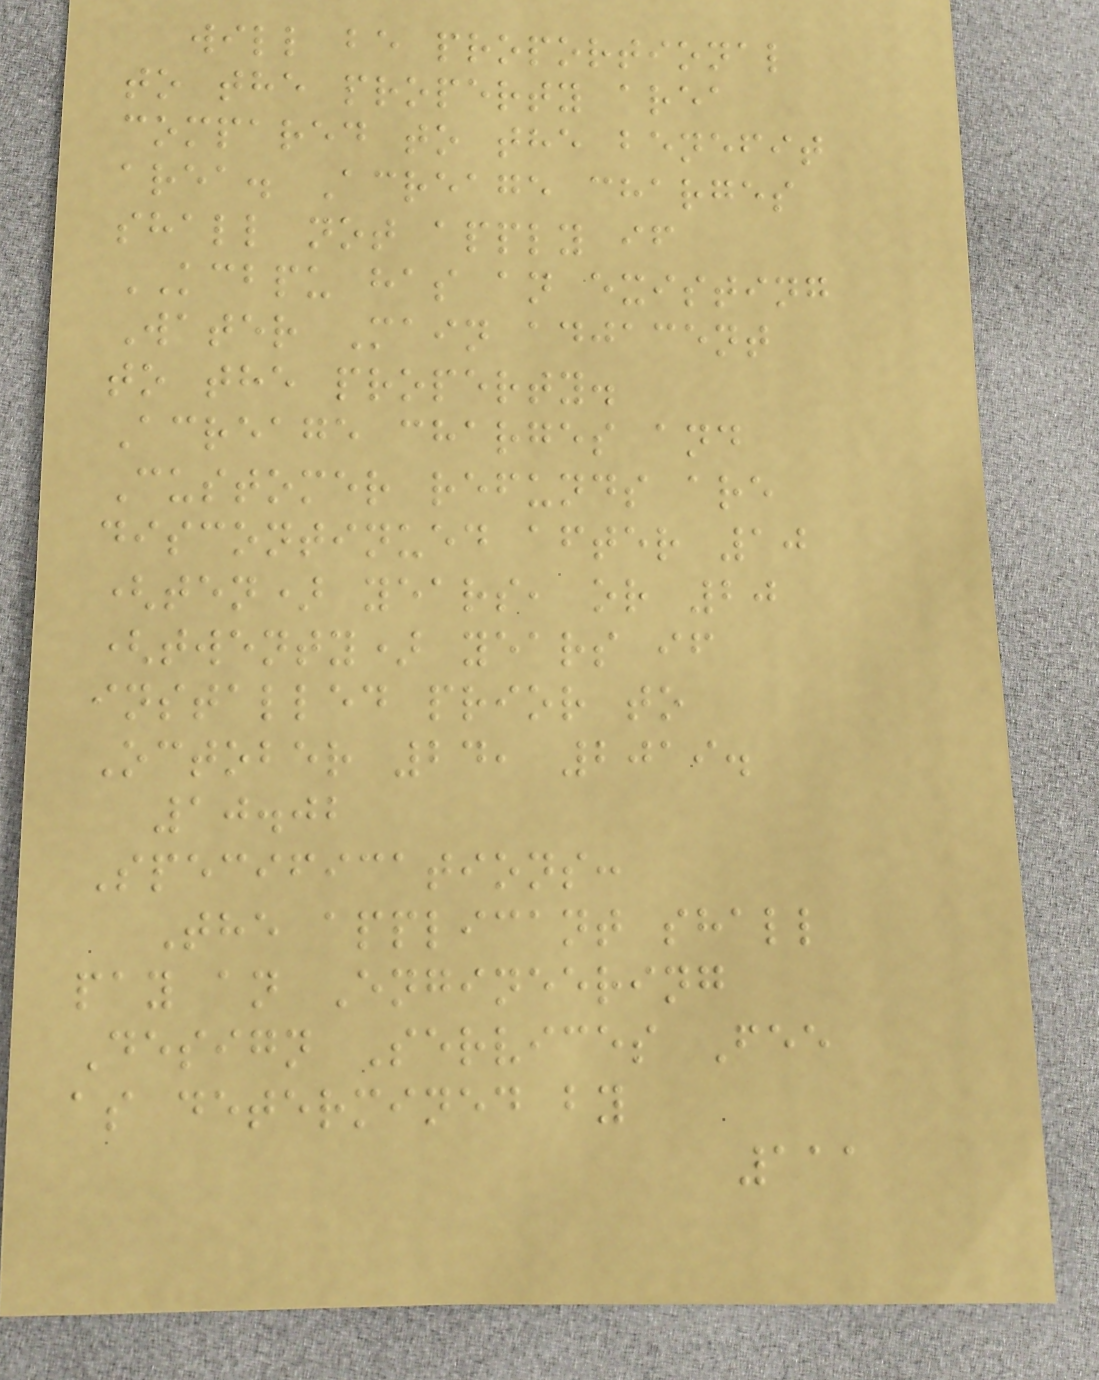will be proportional
to the property area
compared to the benefit
area. Acreage charges
shall not apply if
KCBPU has an existing
Water Main adjacent
to the property.
Acreage charges and
Customer refunds are
discontinued after 10
(ten) years, or 20
(twenty) years if
installed prior to
October 24, 2019.
10.02
Specifications:
The applicant shall
pay an Engineering
Design Services Fee
as determined by
111
